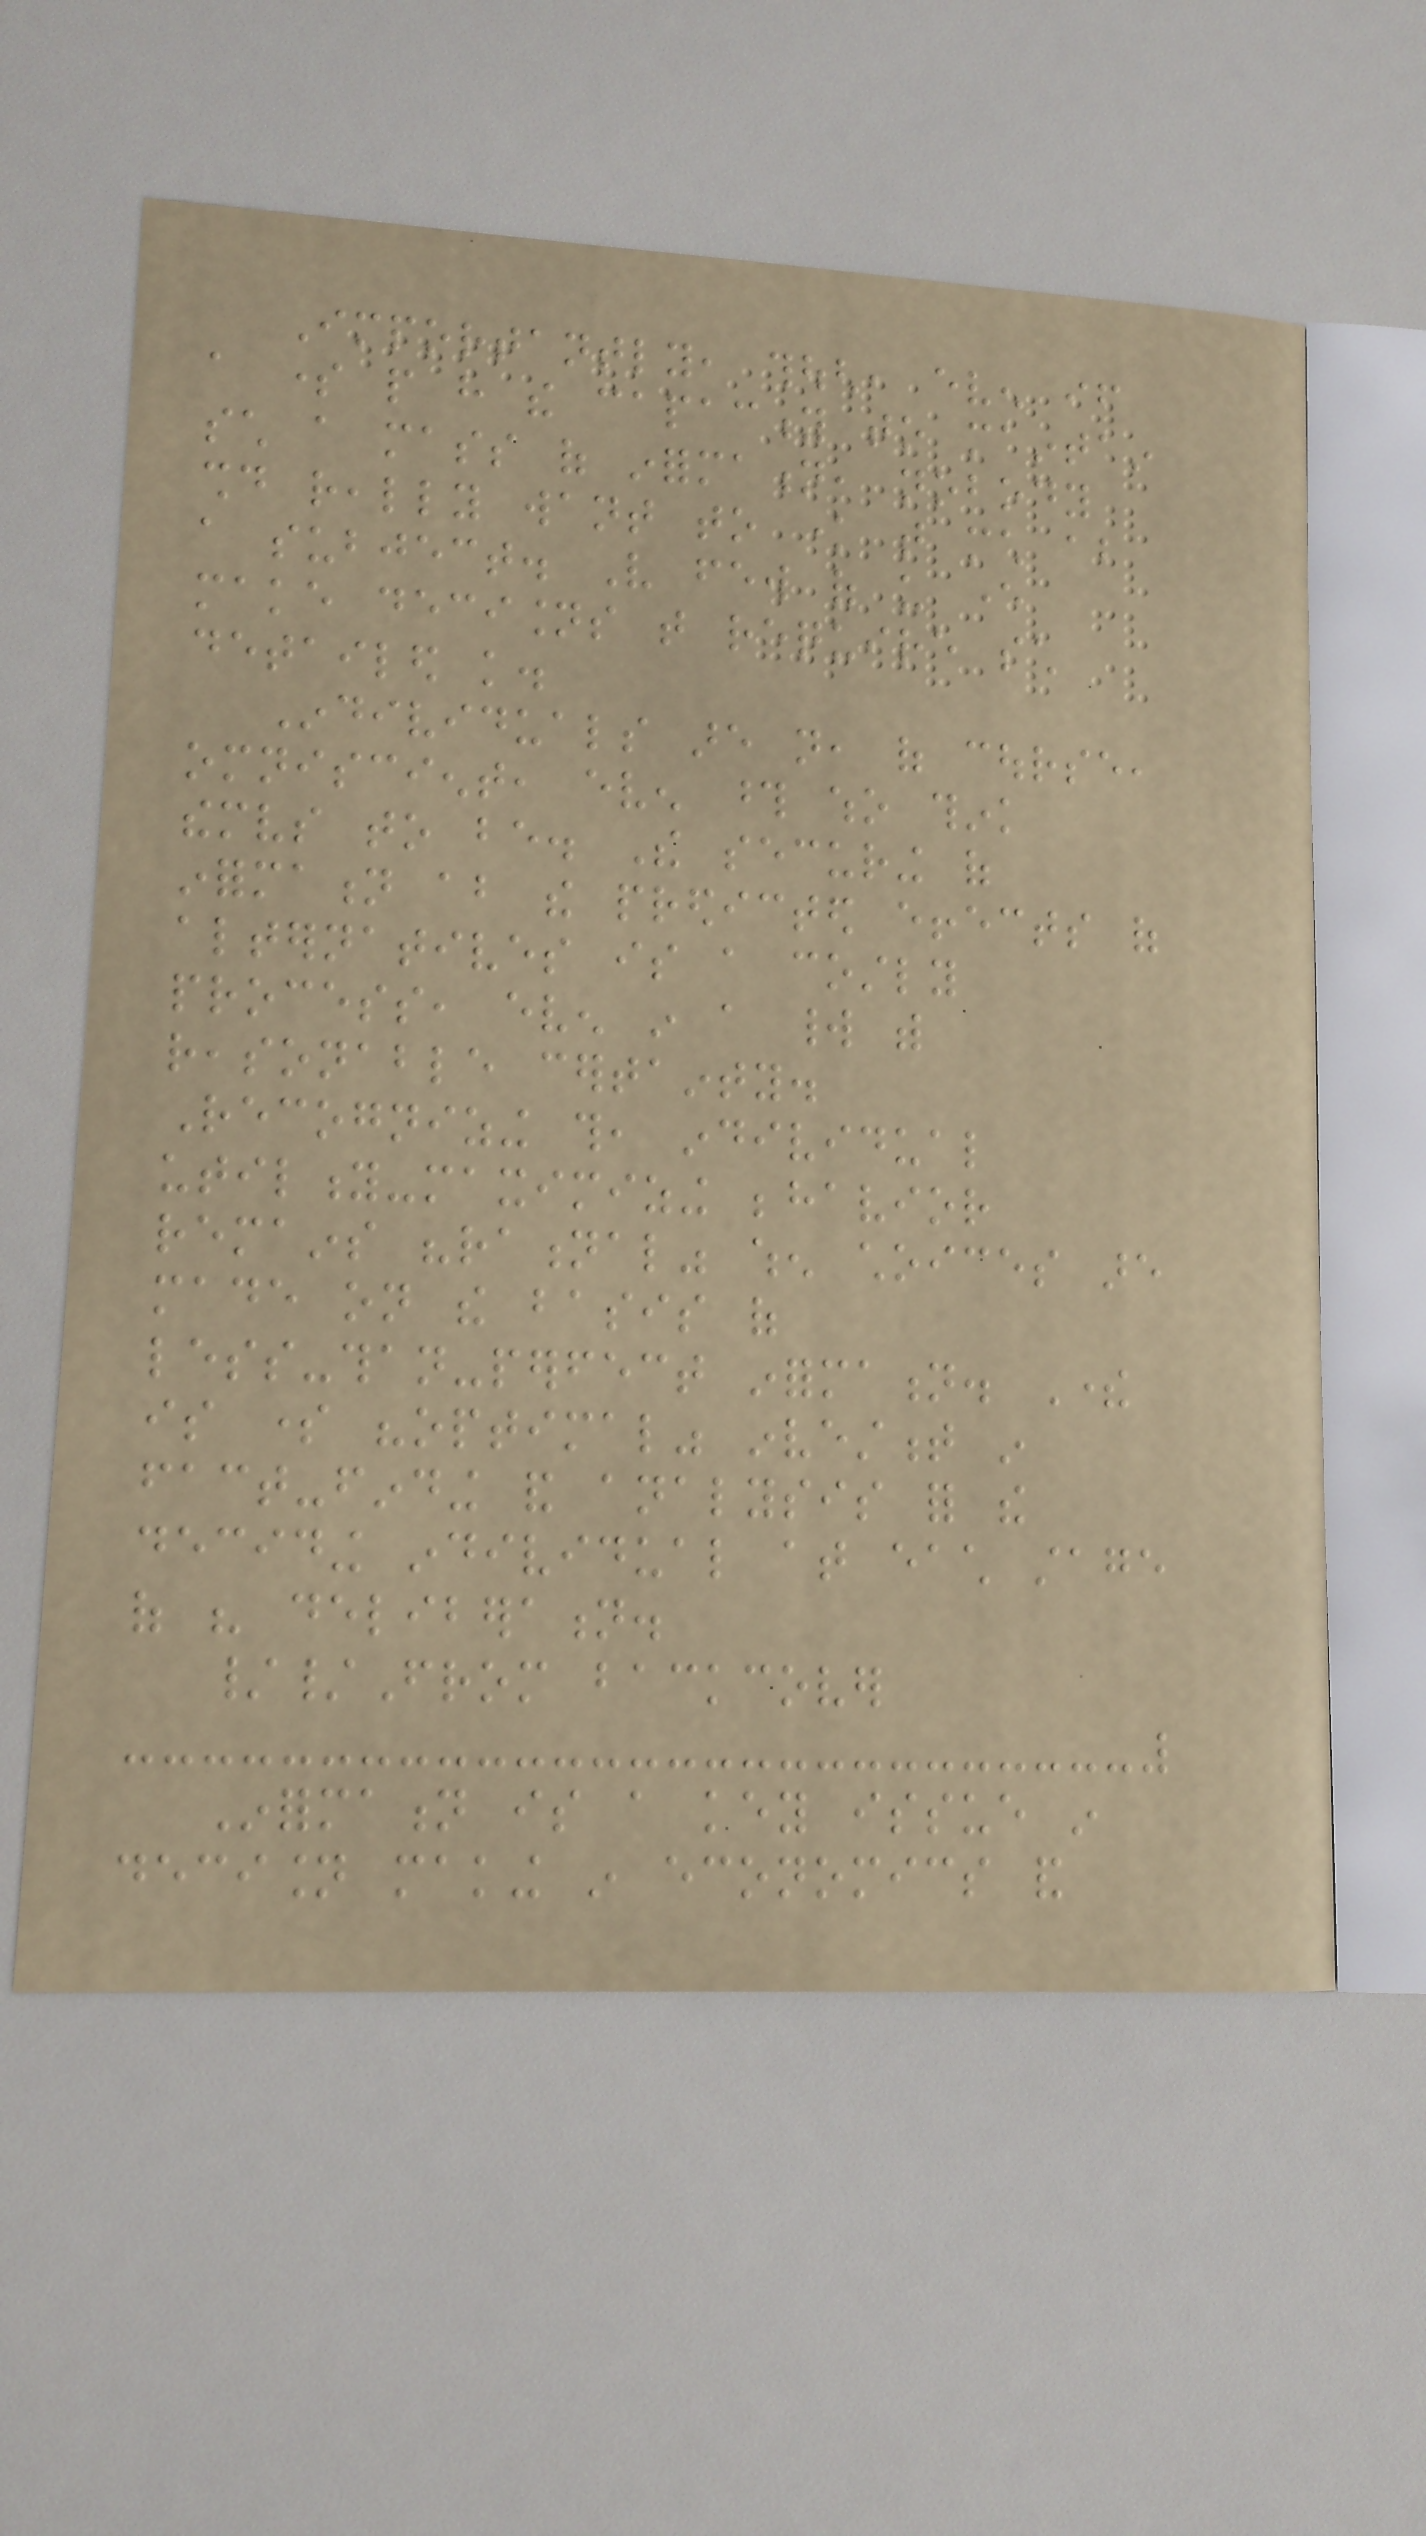Importantly, though, even if
a some people have the capacity to maintain
such a mass of information, nobody
should really want to know that much about
a subject. Very few of us ever
make decisions that require such
detailed knowledge.
Individuals are not, of course,
omniscient, even those who think
themselves to be. The securing of
information about the predicted effects of
alternatives is a costly
process, even in a world with
reasonable certainty.
Recognizing this, individual
utility-maximizing behavior
remains "rational" when choices are
made on the basis of
less-than-perfect information. There
is some "optimal" investment in
fact-finding and analysis for the
deciding individual at each stage
of his deliberation.
//From backcover
Information is a key issue in
decision making in economics and
